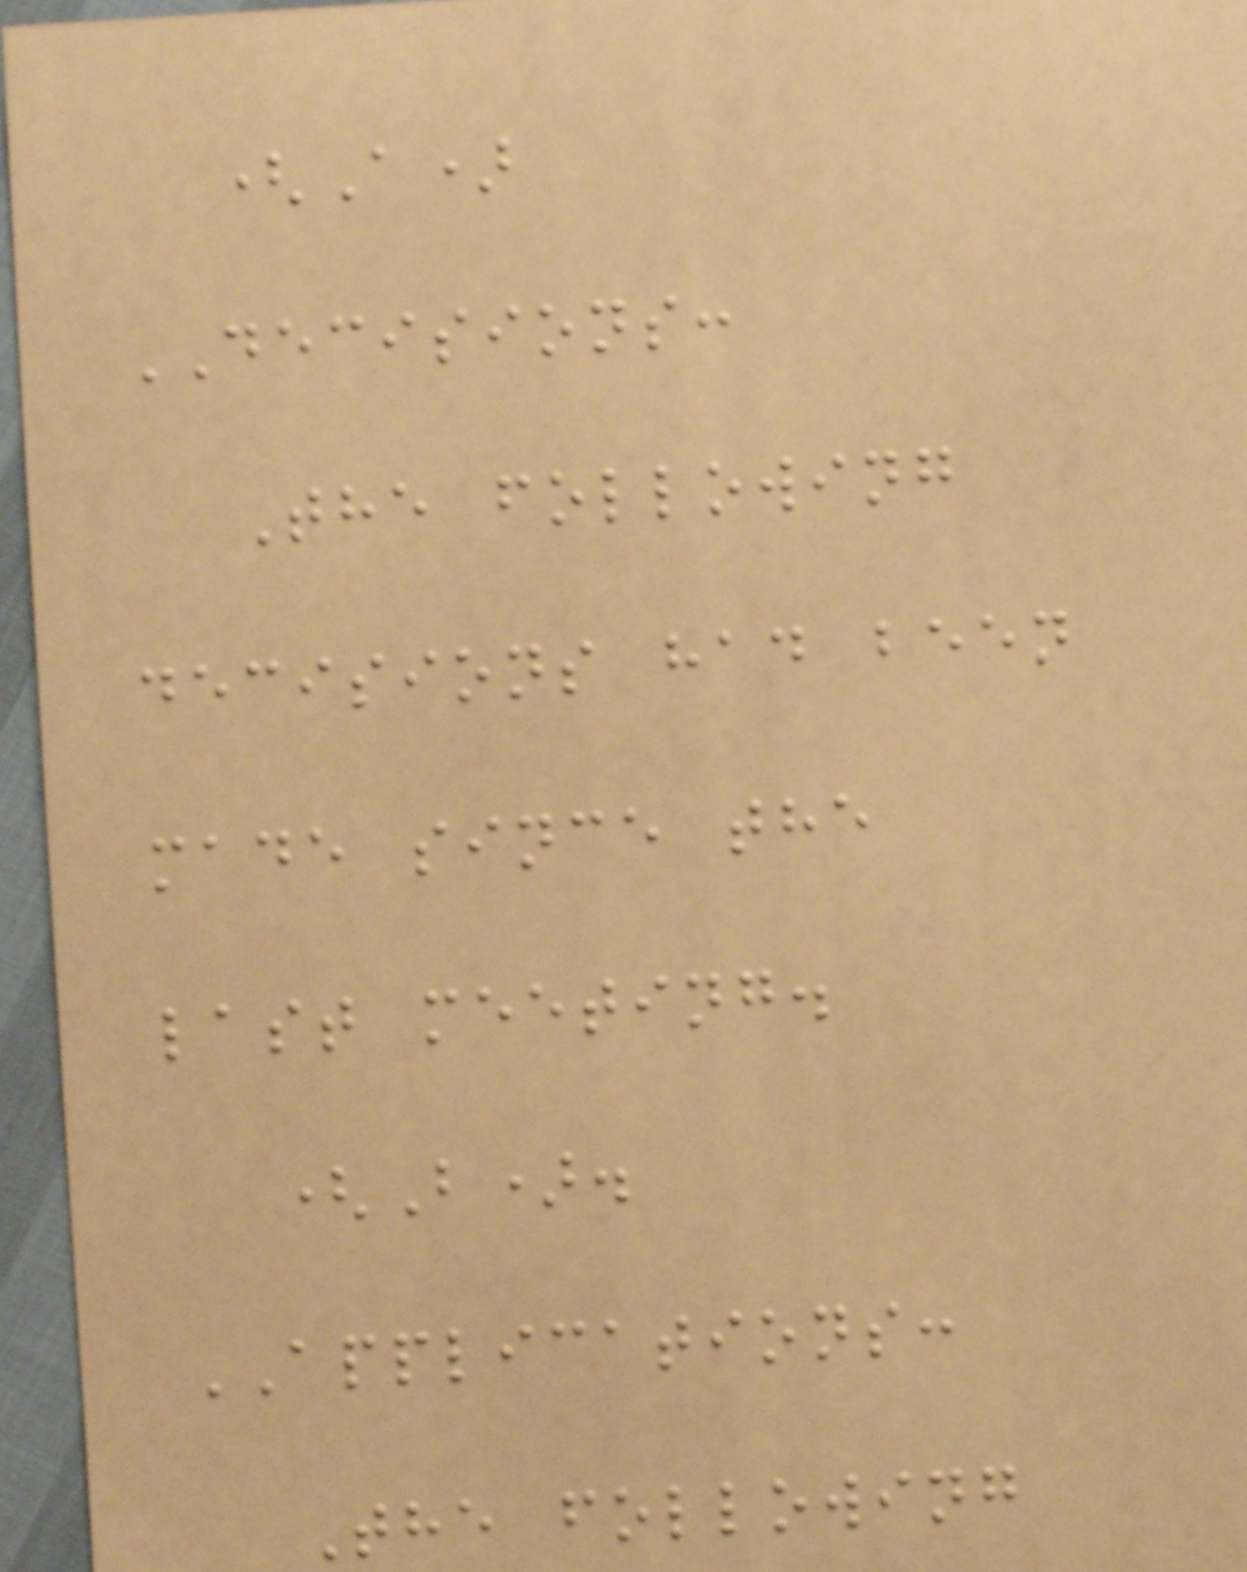(A)
DECISIONS:
The following
decisions had been
made since the
last meeting.
(B).
APPLICATIONS:
The following
